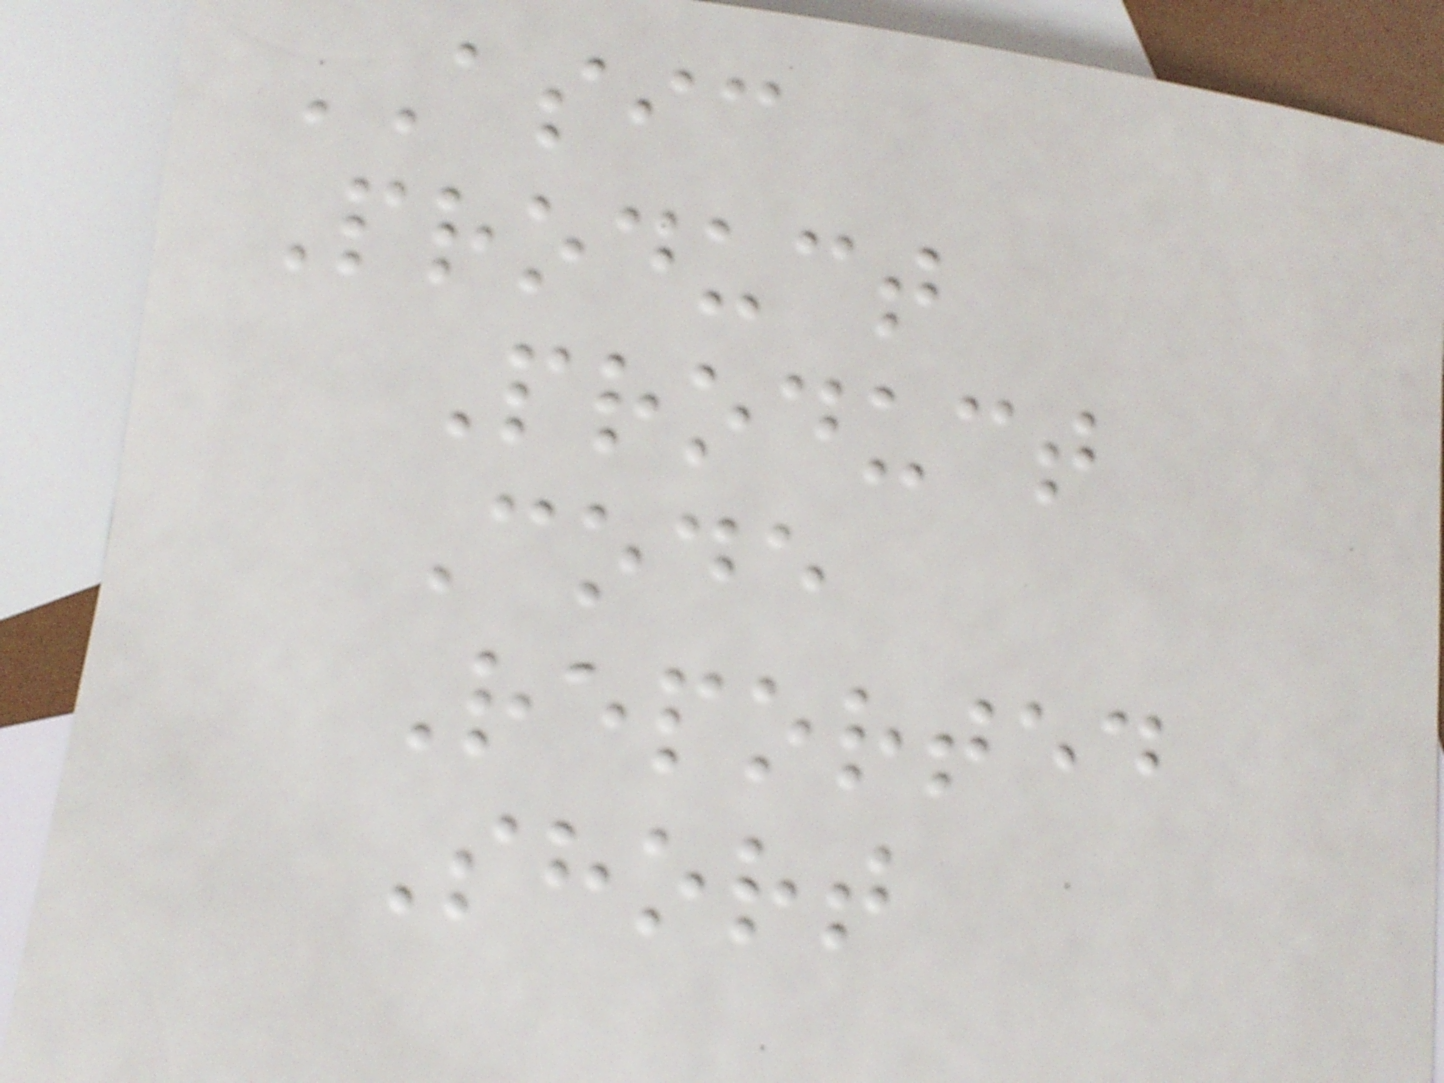ASIC
Product
Product
Code
Reported
Short
